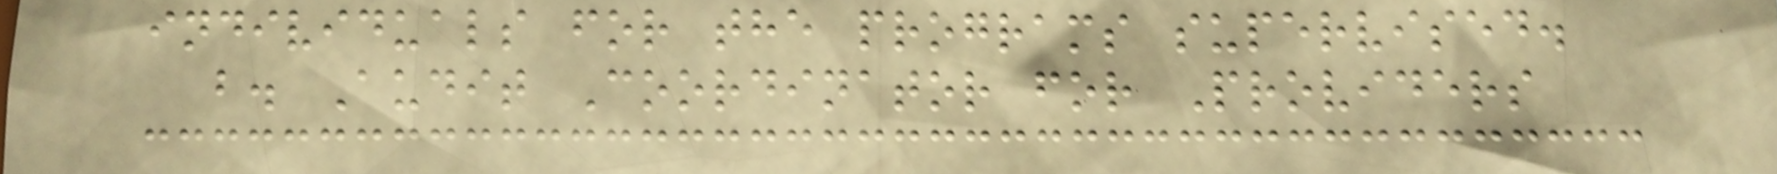individuals for the programs supervised.
b. Audit Coordinator for Providers
